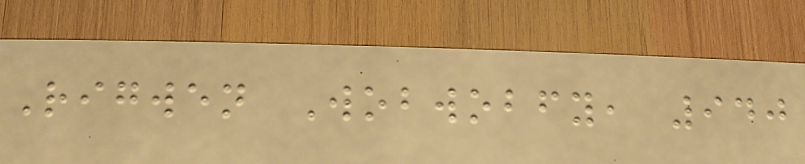Rigwen Wobwobfy, 940
